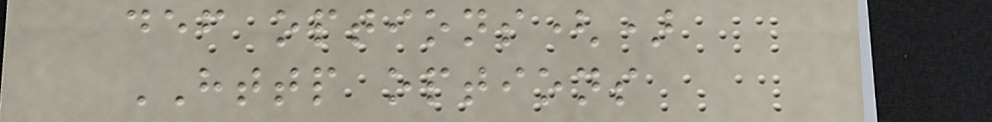def options()
HTTP options
